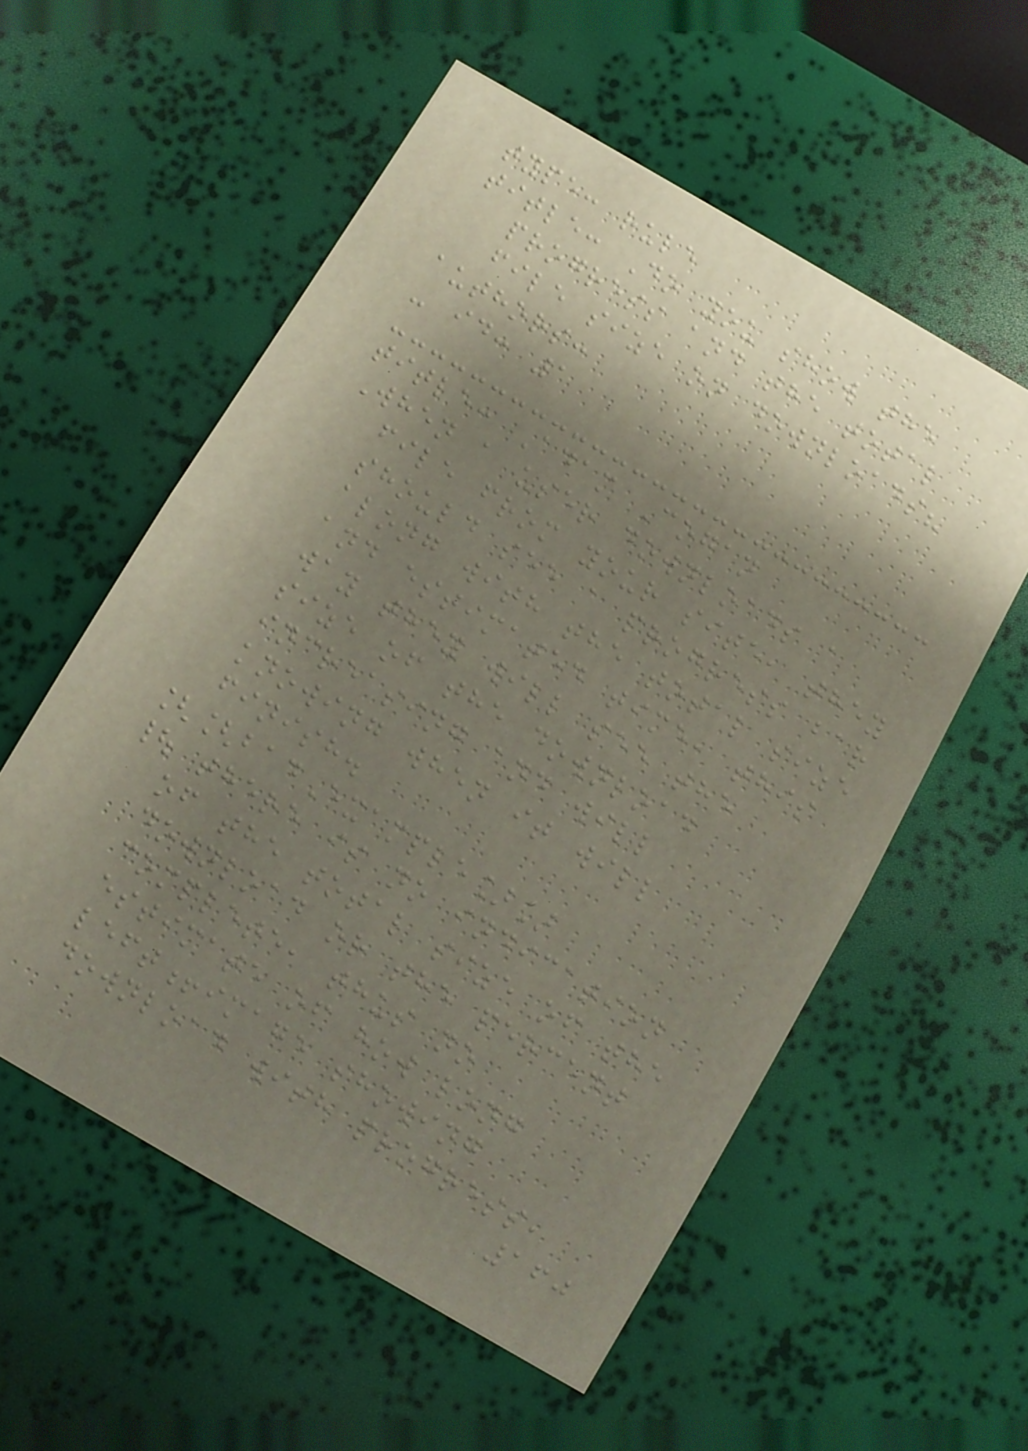type: rule
title: Do you show the
progress and the total
file size on downloads?
authors:
- id: 1
title: Adam Cogan
When a user downloads a
file from your site, they
should see a progress bar
along with the total size
and estimated time, this
way they will see the
size of the download
increasing and will
knowing when it will
finish.
[[badExample]]
| there is no indication
of the total size of the
download or the percent
complete, thus no
estimate of how long
left!image showing
download with progress,
160
